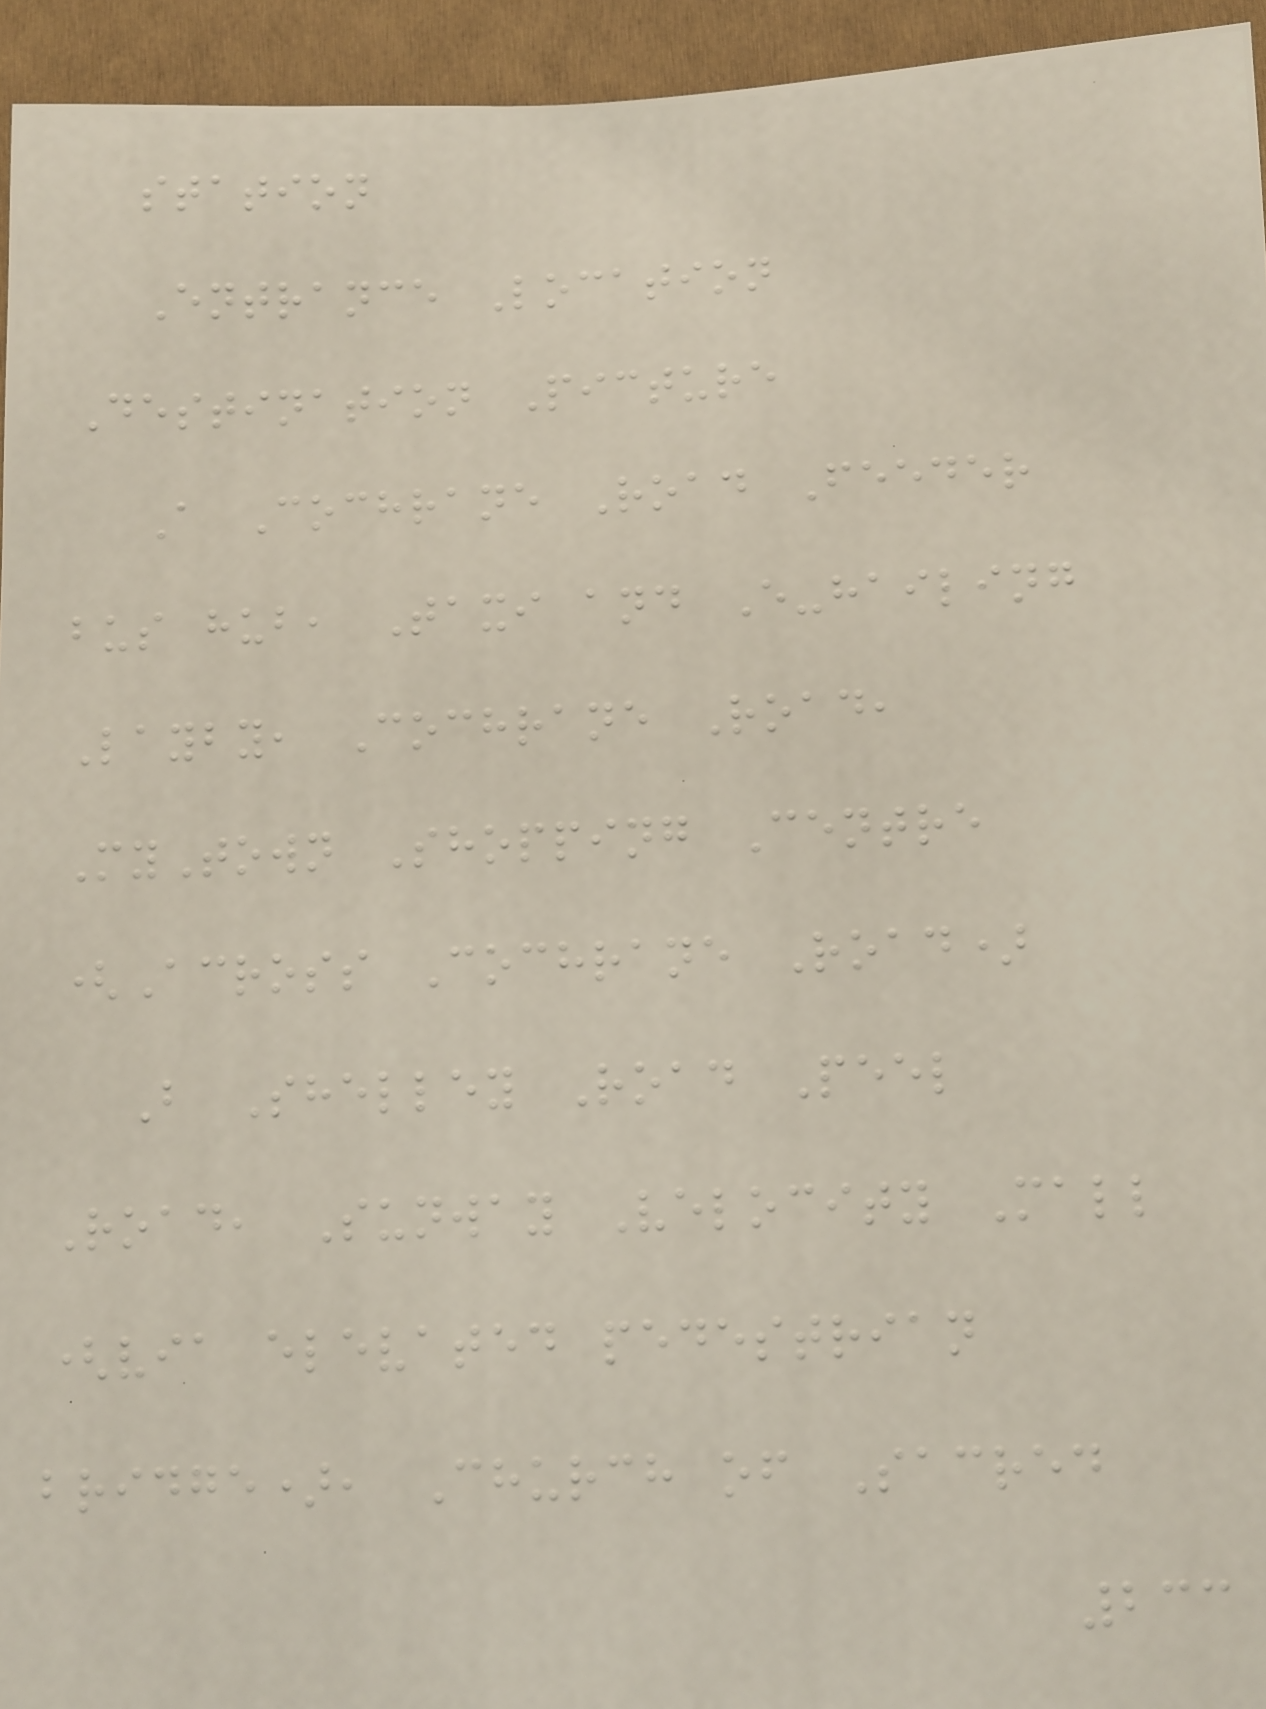station
Entrance Location
Destination Picture
A Cochrane Road Feeder
bus hub, Taxi and E-hailing
Layby, Cochrane Road,
MyTown Shopping Centre
(Across Cochrane Road)
B Shelley Road Peel
Road, Sunway Velocity Mall
(via elevated pedestrian
bridge), Church of Sacred
233
